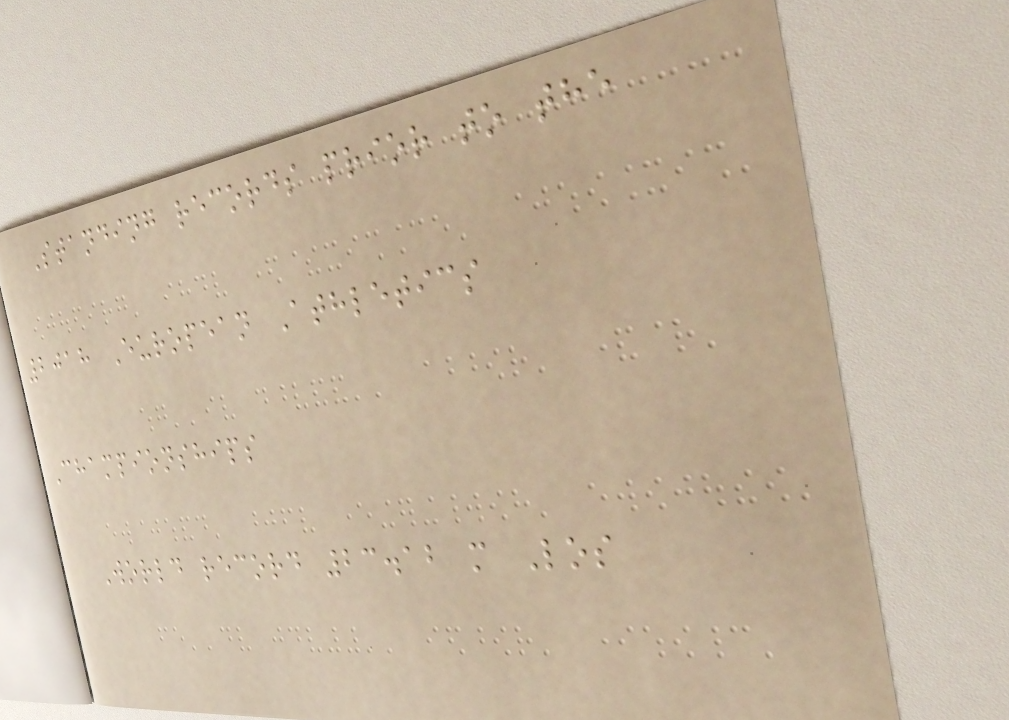Standing records prior to the
2018 European Athletics
Championships
World record 23.12 m Los
